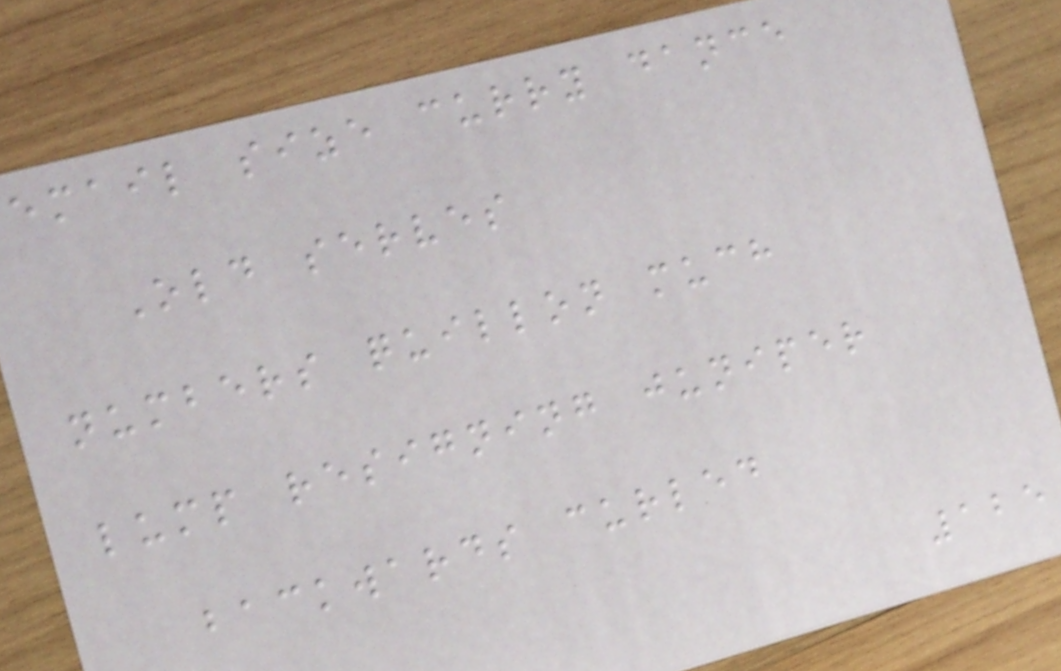email size curry dance
Old serves
numbers quillon much
lump resigning juniper
backwards curled
125
